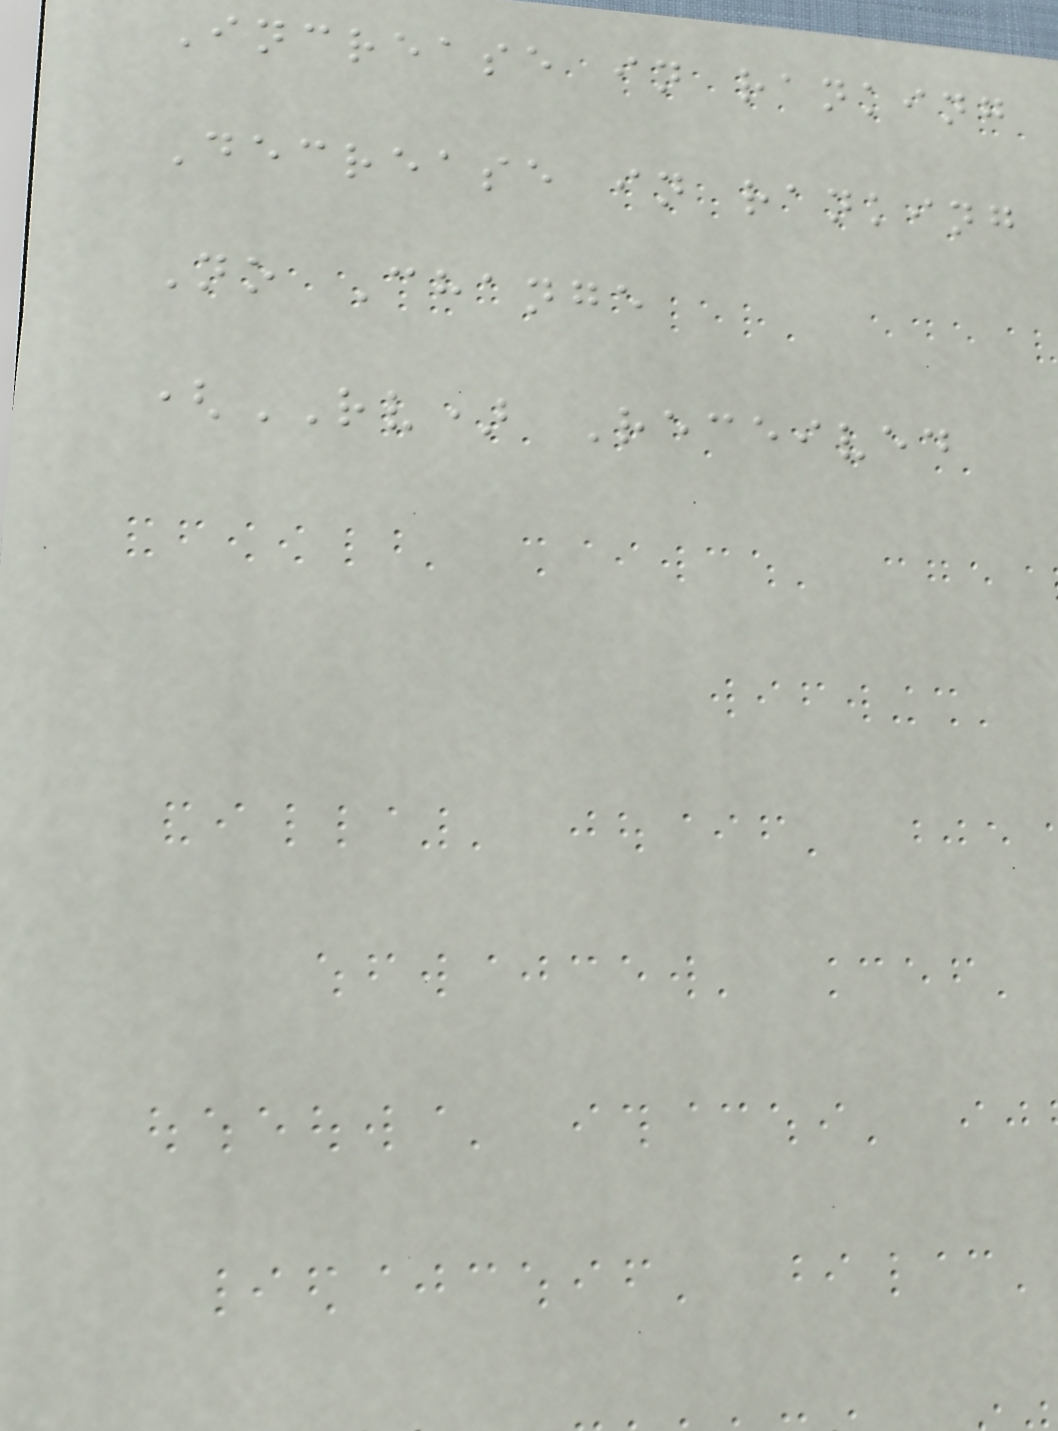Increase in ranking
Decrease in ranking
No Change
(RV) Received
